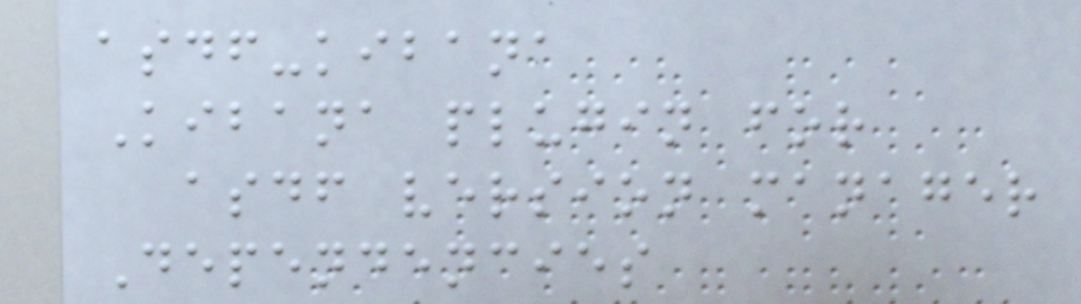asdf-kibana
Kibana plugin for
asdf version manager
Dependencies
